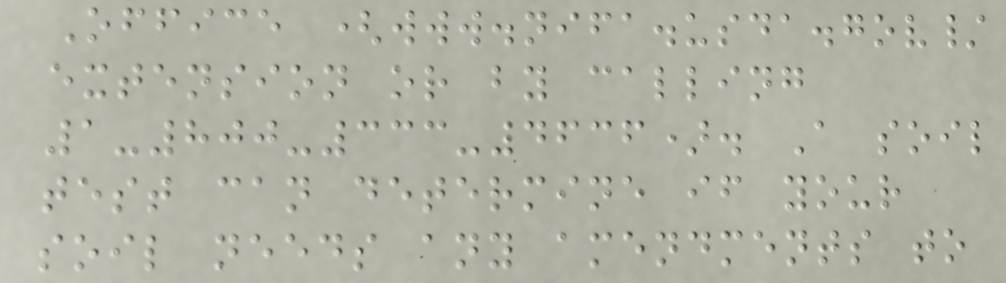Office (www.nifa.usda.gov/
extension or by calling
1-800-333-4636). A soil
test can determine if your
soil needs any amendments to
